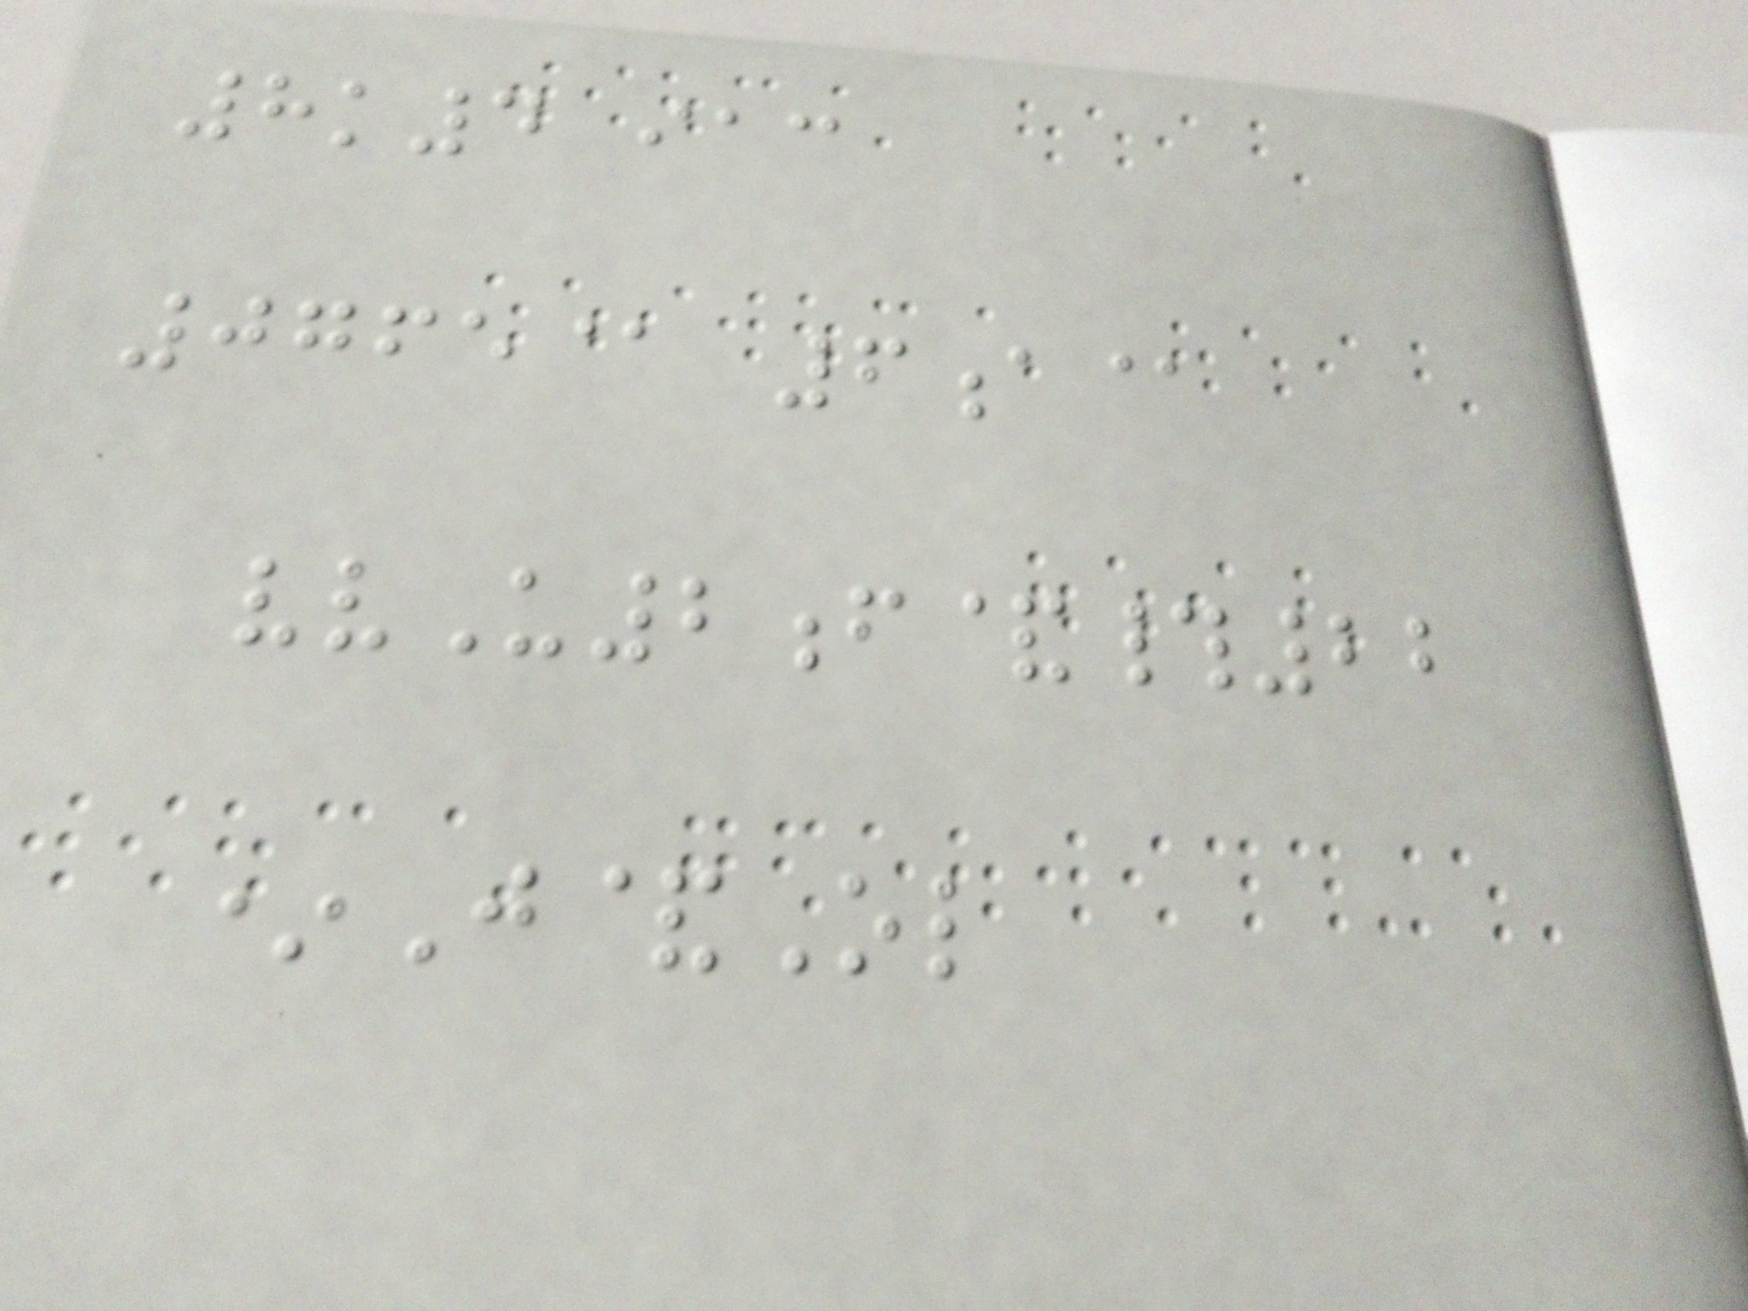8k4 iac
0765@ 6a@
vvU2f&#22
*J&Ol
